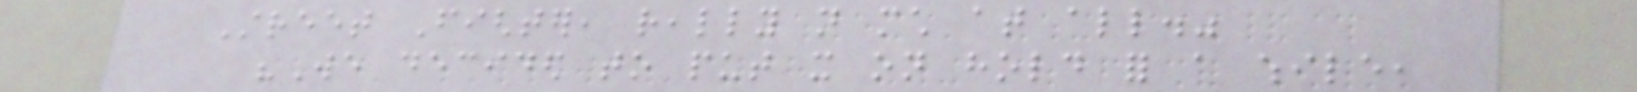Street Fighter, really not much at all."
"We decided to put it on hold for a while,
